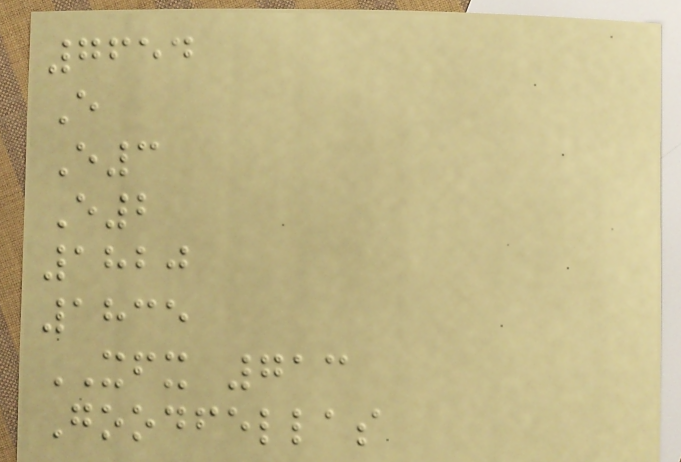7654
E
E3
E2
1820
1835
XFX 713
Goodfellas
